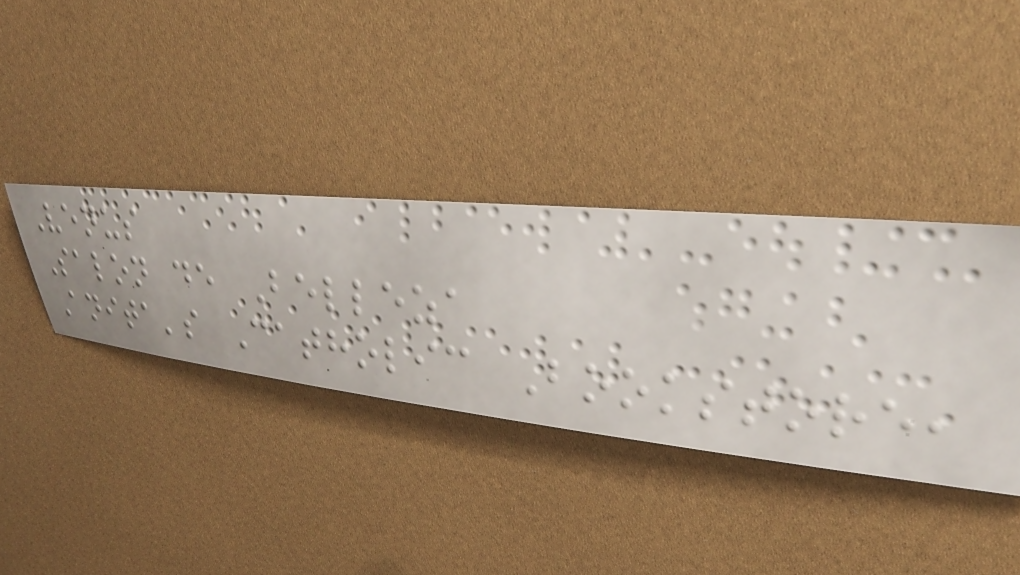Venus
Salon de Belleza
Anita's Catholic Bookstore,
